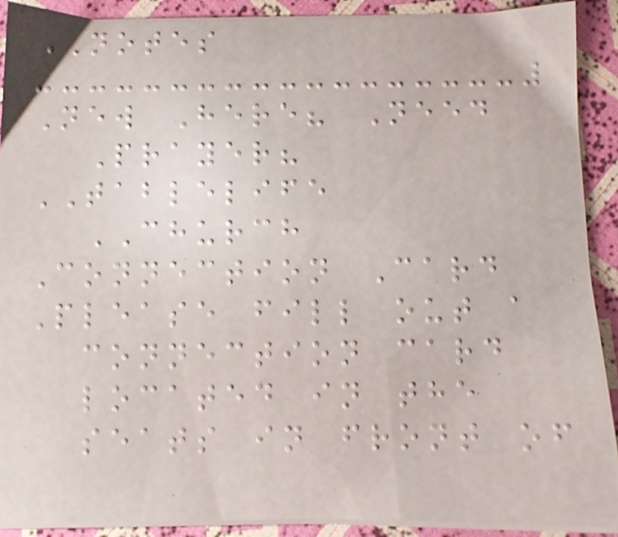NOTES
New Here? Need
Prayer?
TABLELIFE
CHURCH
Connection Card
Please fill out a
connection card
located in the
seats in front of
